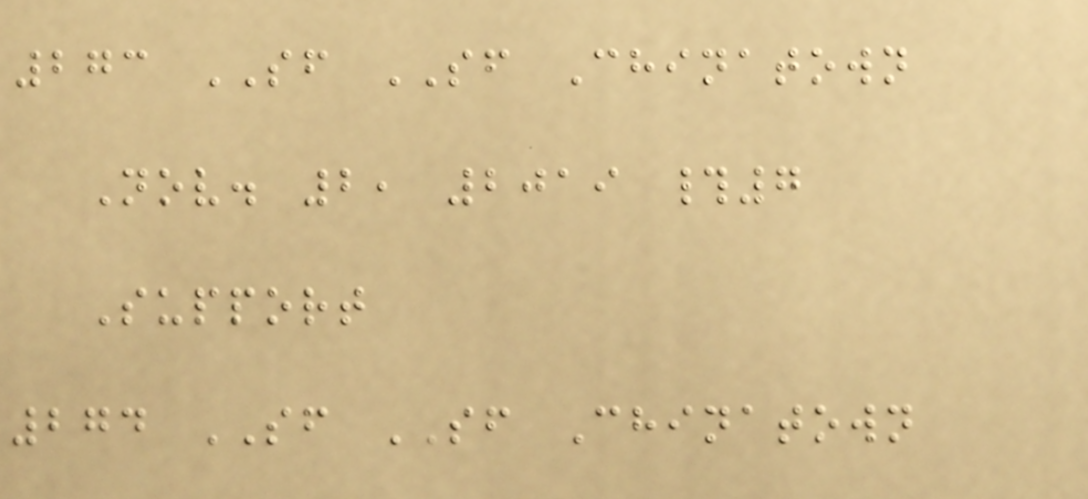273 SF SF Chinatown
Nov. 2, 2019 #7
Support
274 SF SF Chinatown
